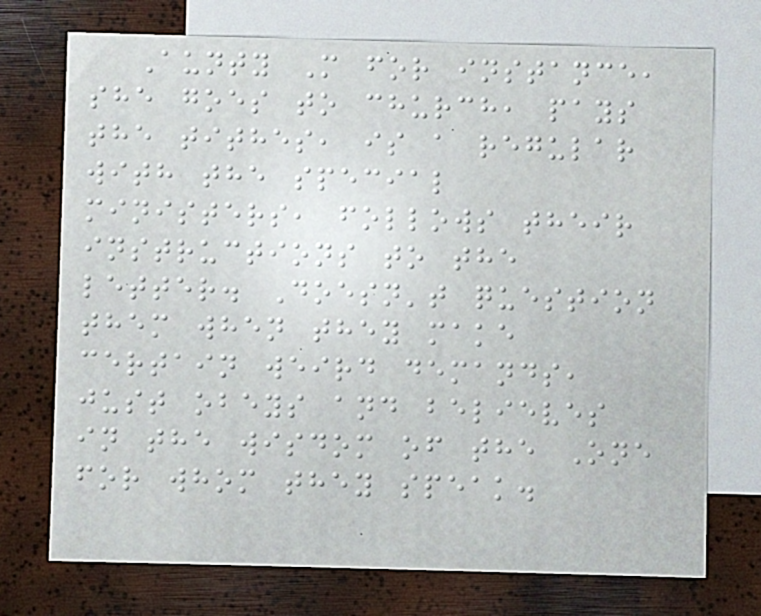Aunty M for instance,
she goes to church, pays
the tithes, is a regular
with the special
ministers, follows their
instructions to the
letter. Doesn't question
them when they make
certain weird demands,
just obeys and believes
in the wisdom of the One
for whom they speak.
